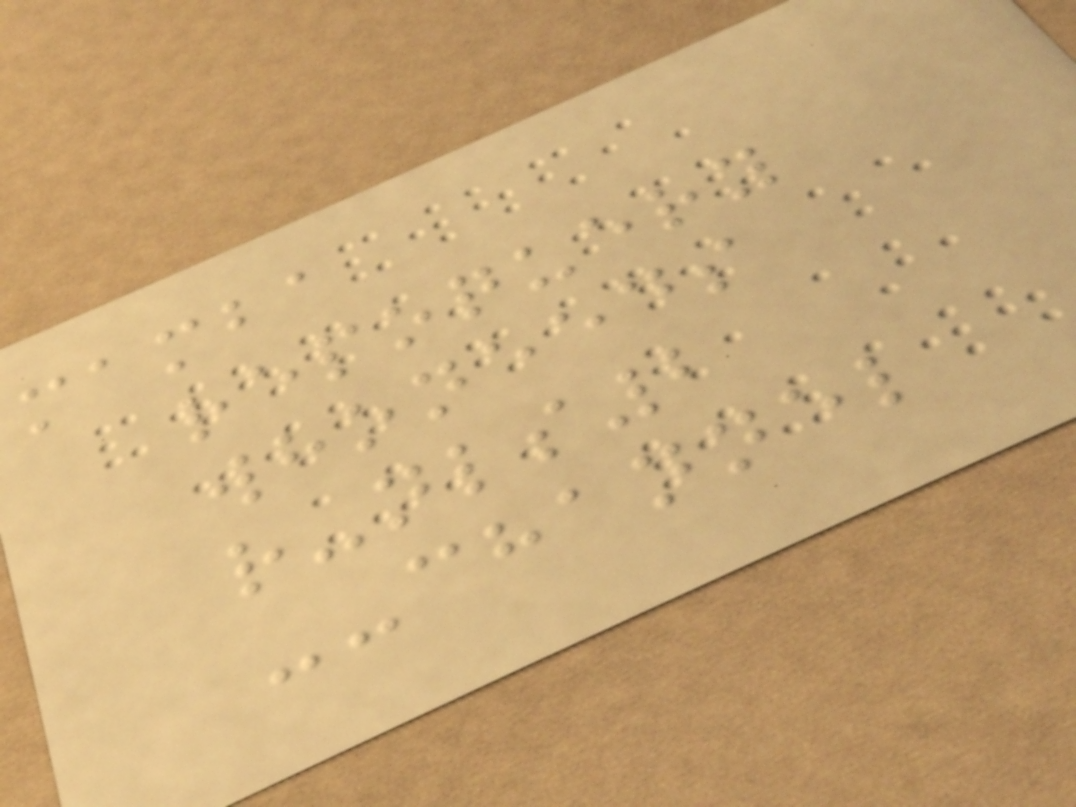mamba
repoquery
whoneeds
r-nls2
--channel
